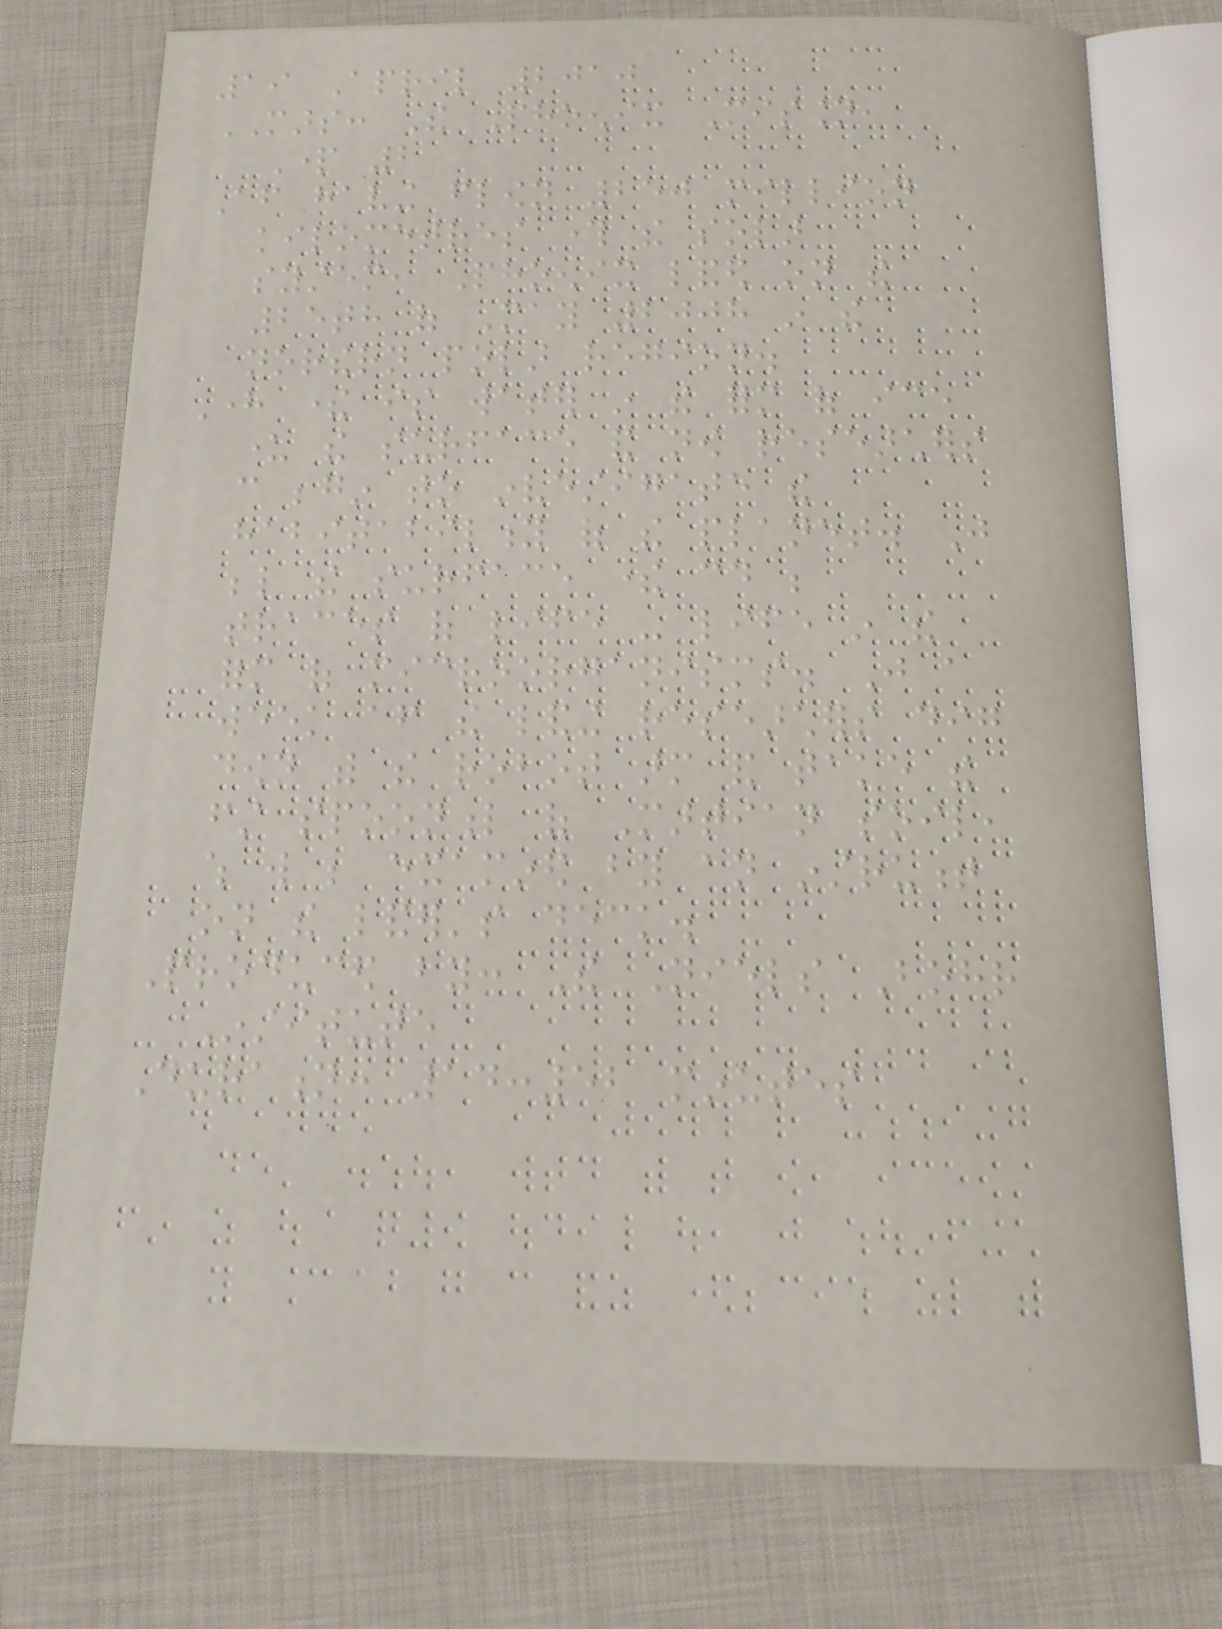19 April 2010
MARS: The Phoenix Mission,
Part 2
After having flown 250 million
kilometres through the solar
system, Phoenix landed on the
25th of May 2008 in the
northern polar region.
Here there is water in the form of ice
under the surface and now researchers
can begin to investigate the
habitability of the planet. Just
below the surface there could be
traces of life - life in the
form of microorganisms. Just a
week after the landing researchers dig
down with the robot arm and take the
first spoonful of Martian soil,
which will be examined by an instrument
on the lander's deck.
Produced by: The Niels Bohr
Institute
Duration: 14:52 minutes
